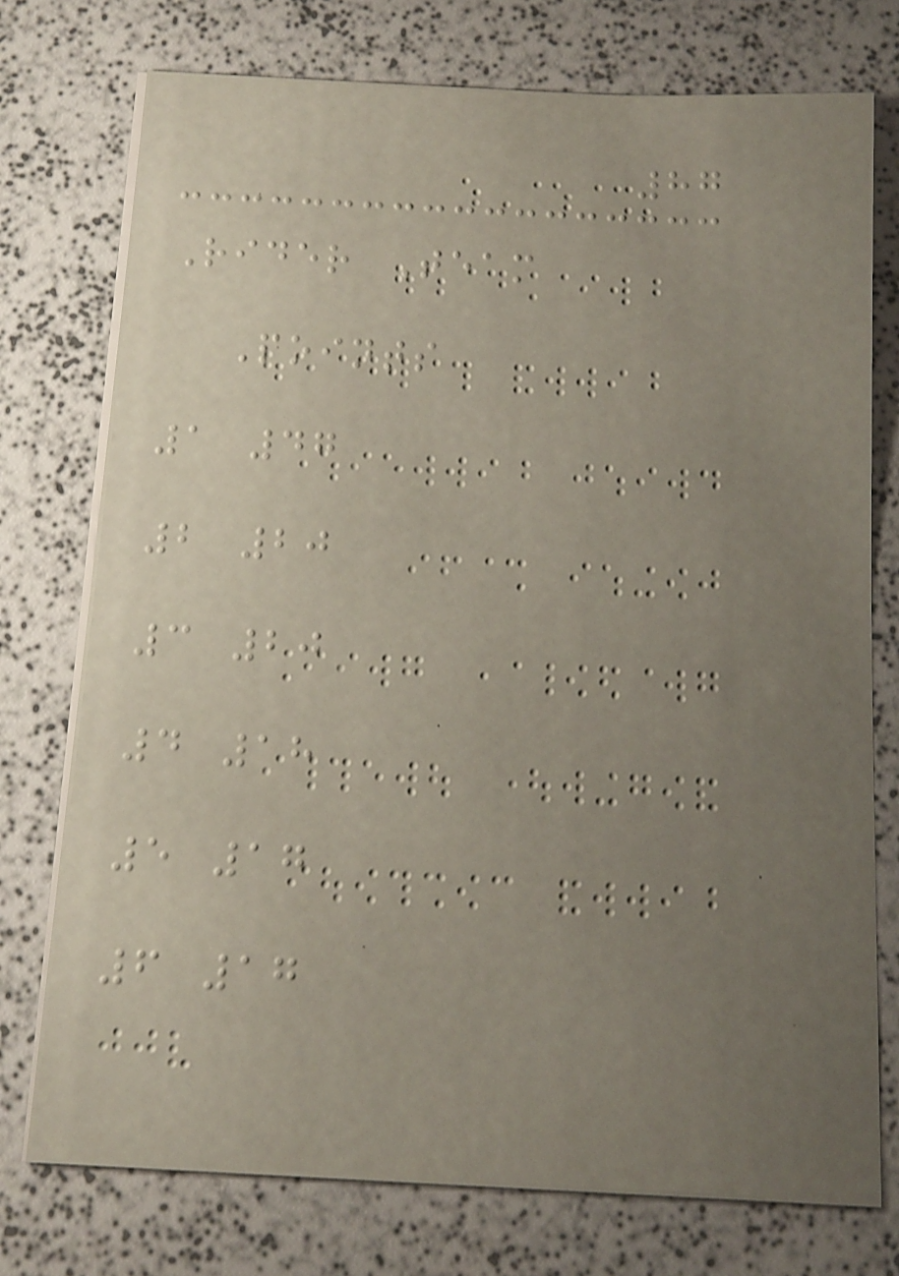87
Rider Team
Points
1 47
2 20
3 20
4 18
5 17
6 17
